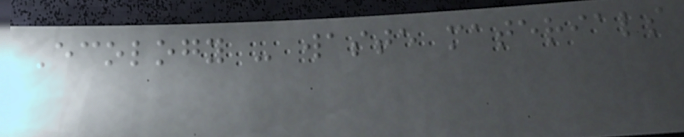Ecology - waste materials
